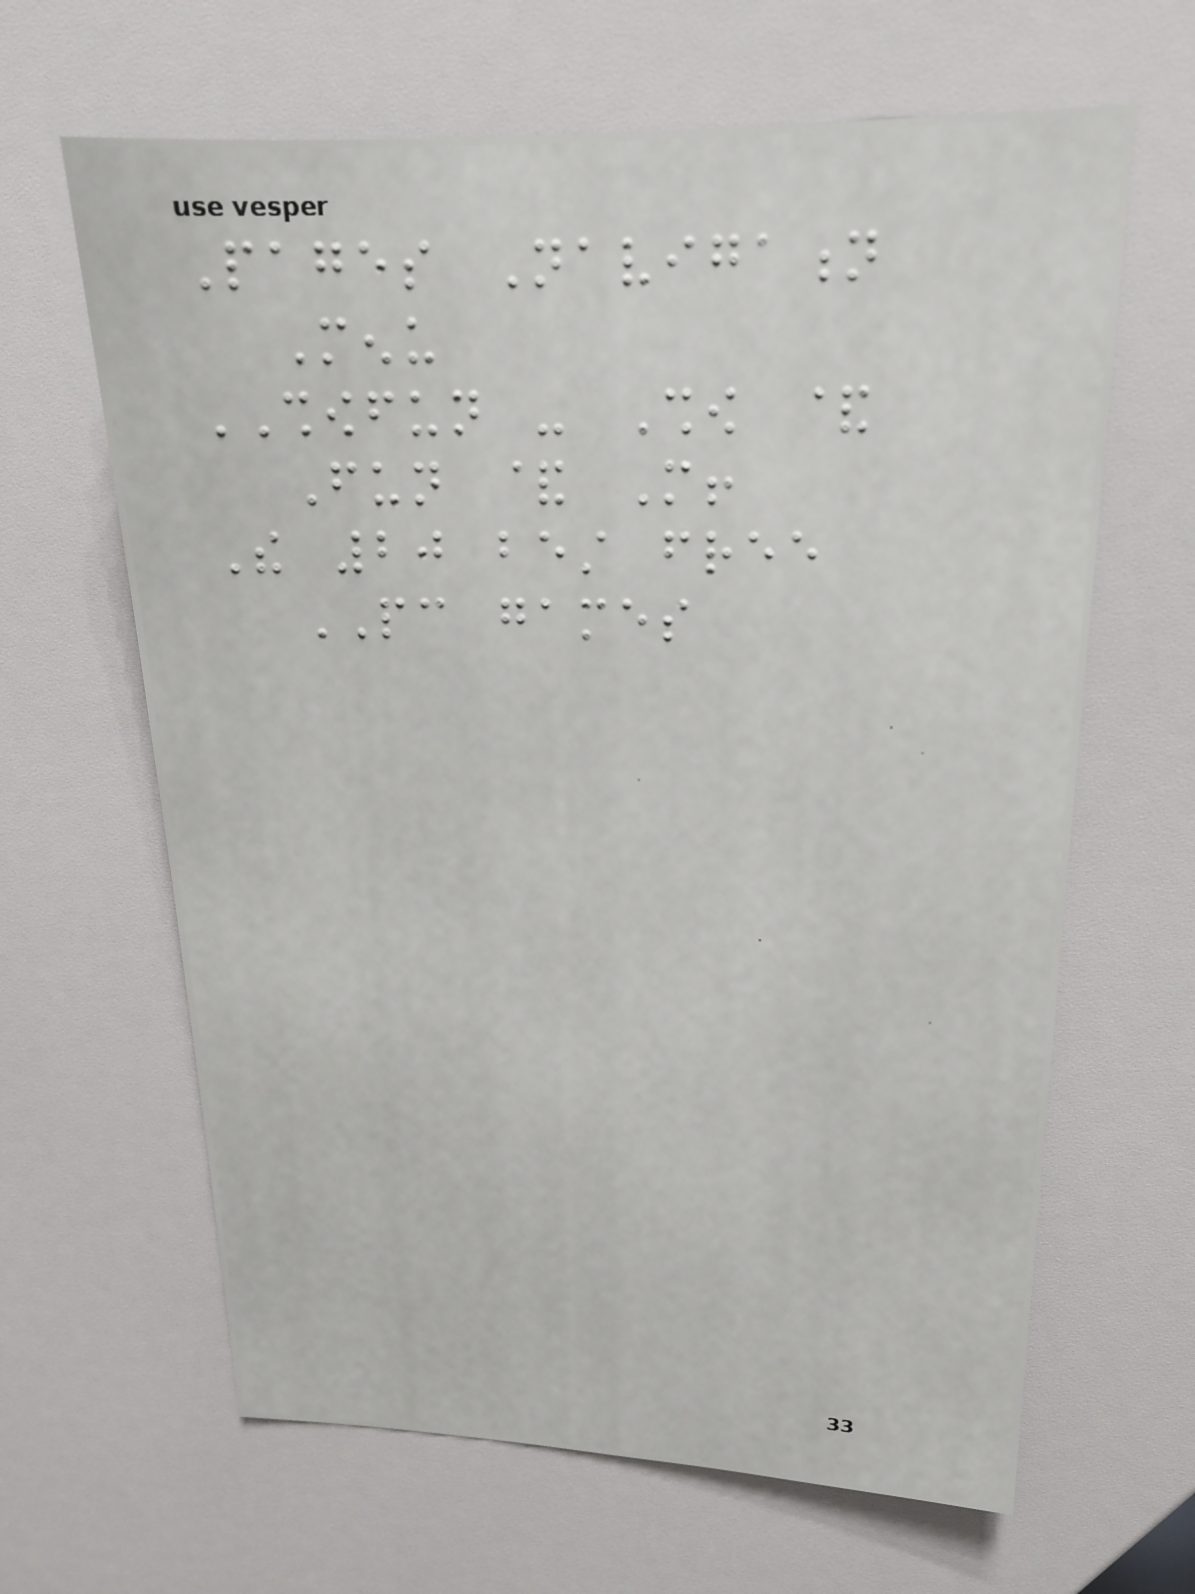Pages Navigation
Menu
SHOWFUN - Show &
Fun & More!
The 20 best free
PC games
